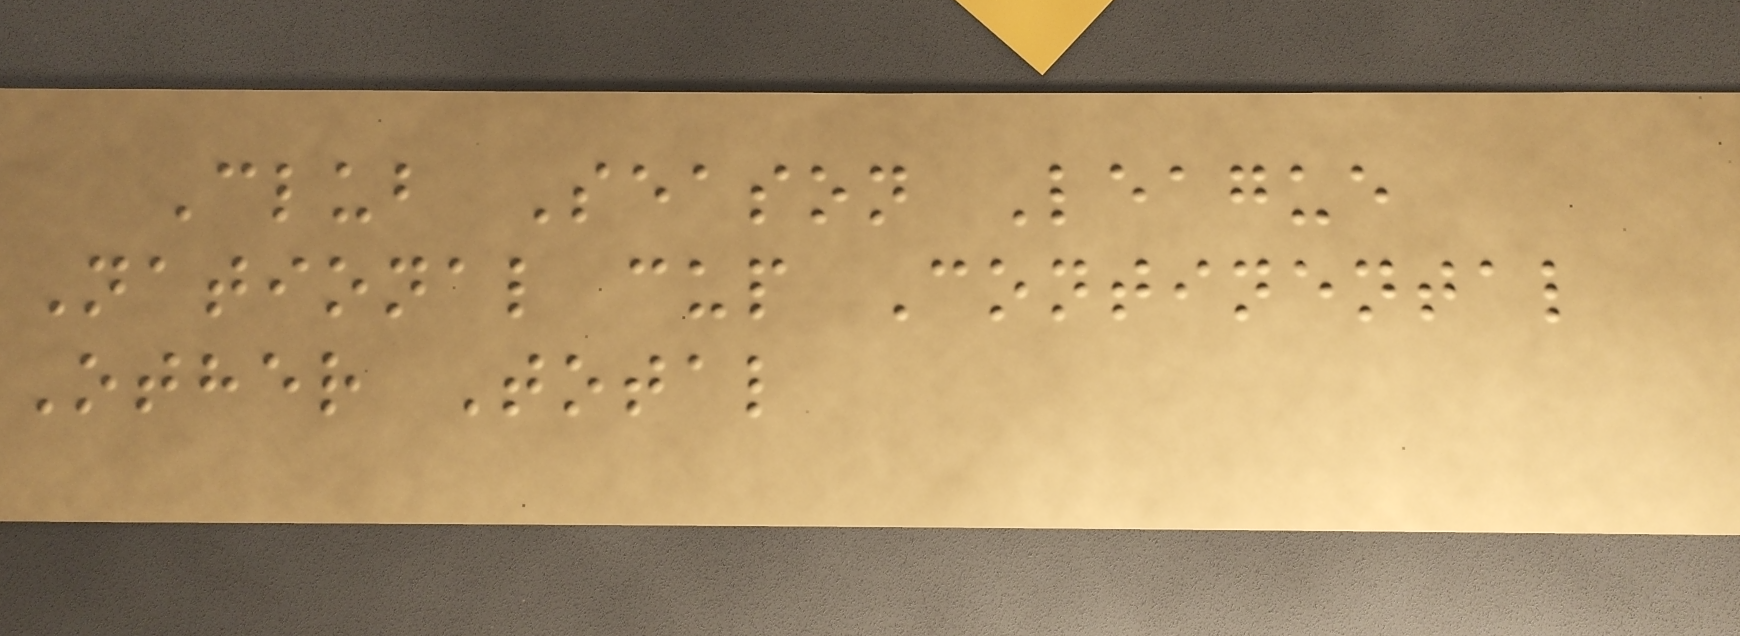Club Season League
National cup Continental
Other Total
